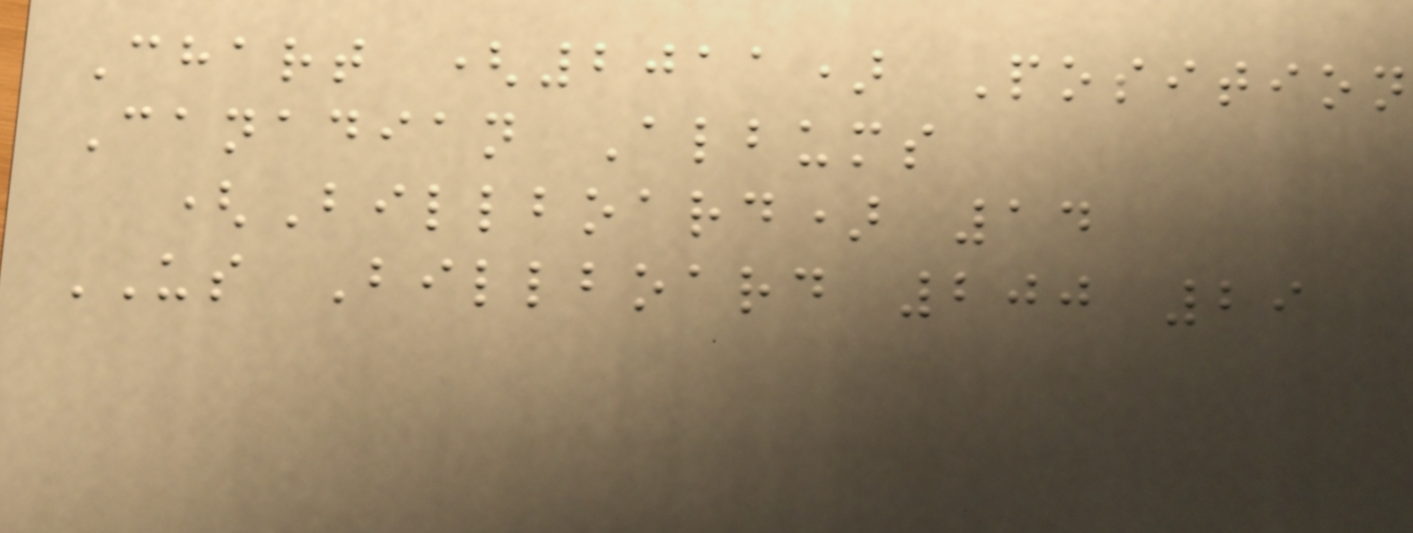Chart (2011) Position
Canadian Albums
(Billboard) 14
US Billboard 200 29
